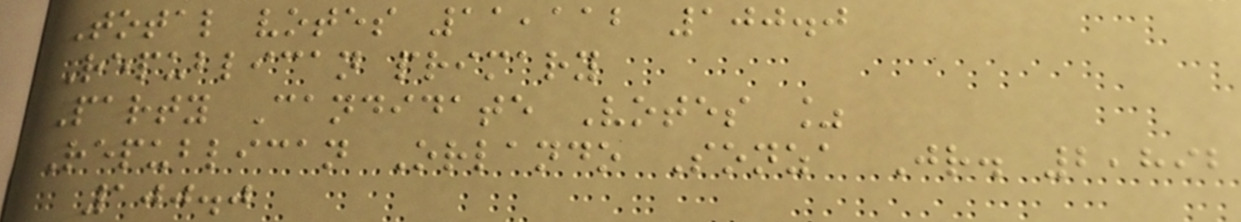Total votes 11,112 100.0
Republican primary
Party Candidate Votes %
Republican Orlando Sonza Jr. 2,892
100.0
